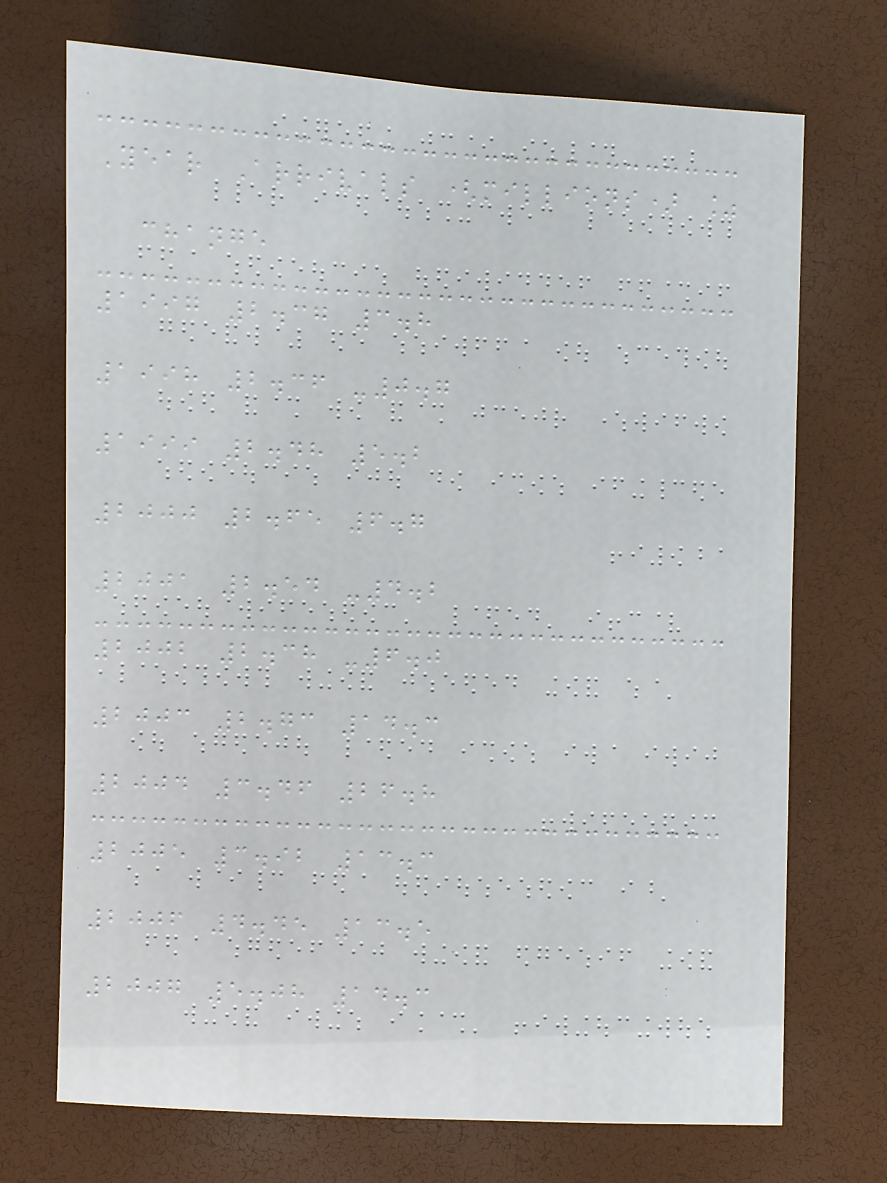Year Arrivals (millions) %
change
1997 2.37 3.8
1998 2.36 -0.7
1999 2.48 5.2
2000 2.65 6.7
2001 2.54 -4.2
2002 2.38 -6.0
2003 2.73 14.3
2004 3.46 26.8
2005 3.92 13.3
2006 4.45 13.5
2007 5.08 14.3
